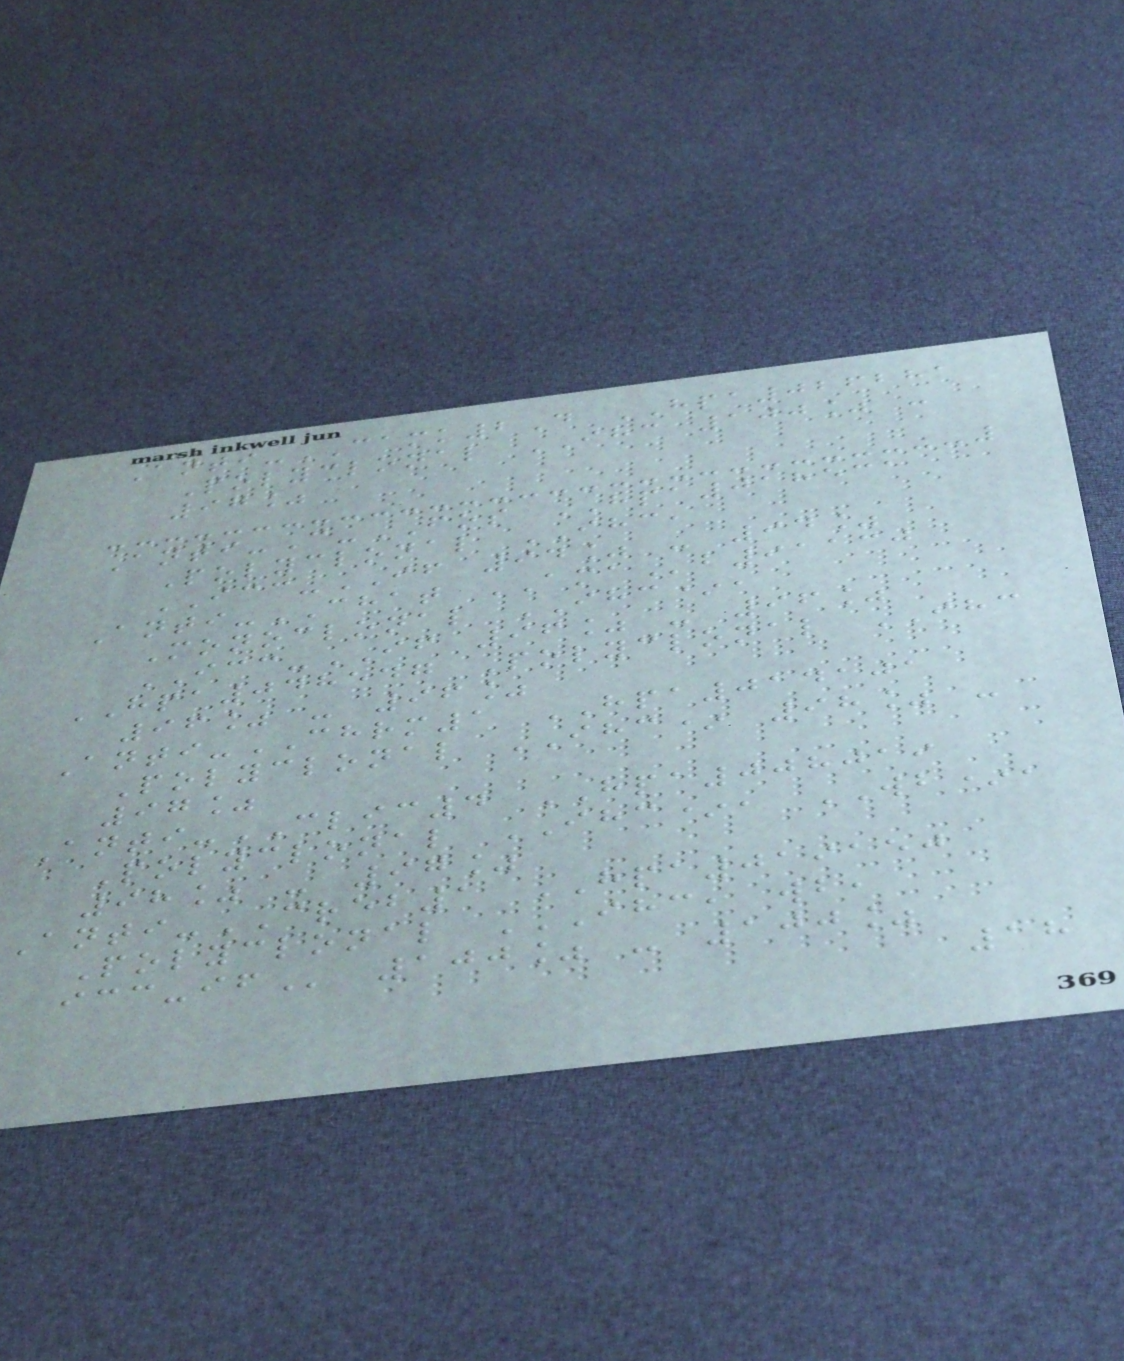Anti-CAMK2D HPA026281
Polyclonal IHC 100% -
97%
Anti-C-FOS HPA018531
Polyclonal IHC,
ICC-IF 94% - 94%
Anti-CHAT AMAb91130
Monoclonal IHC*,
ICC-IF 96% - 96%
HPA048547 Polyclonal IHC
96% - 96%
Anti-CHRM1 HPA014101
Polyclonal IHC* 98% -
97%
Anti-CLIC4 HPA008019
Polyclonal IHC*, WB*,
98% - 97%
Anti-CREB1 HPA019150
Polyclonal IHC, WB,
ICC-IF 100% - 100%
18
